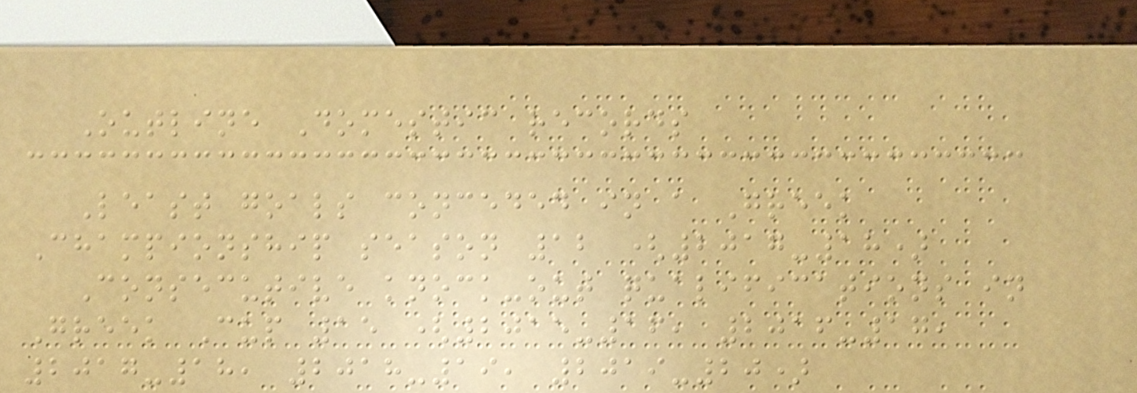Outline Domestic records
Least goals conceded in a Greek
Championship season 12 (2017-18)
Consecutive knock-out qualifications in
Greek Cup 15 (2015-16, 2016-17,
2017-18, 2018-19, 2019-20)
